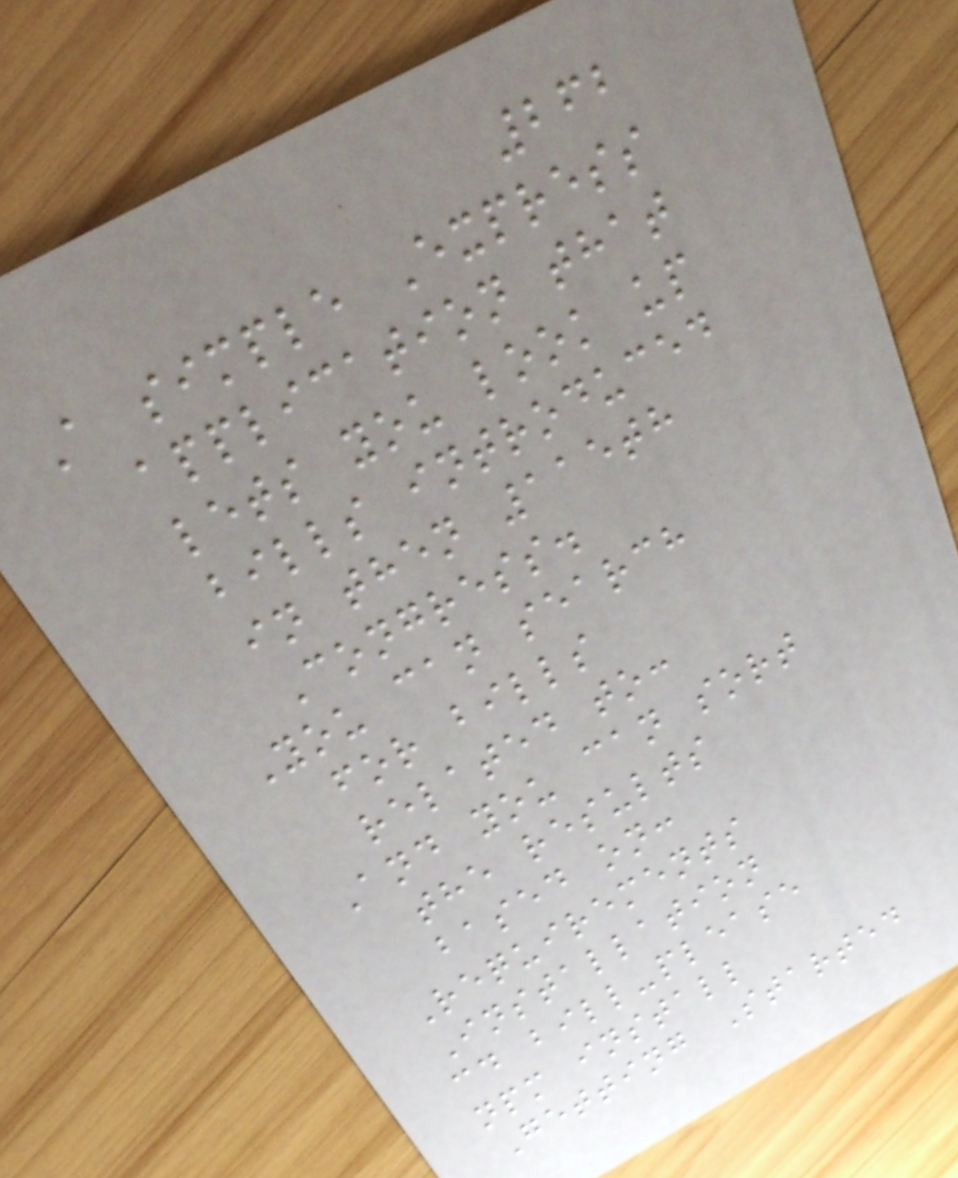262
A simple Express
application that
lets you look up
bills introduced
in then 115th
Congress.
You can search
for bills
related to:
And you can sort
the results
based on:
Requirements
Installation
cd bill-please
npm install
Getting Started
